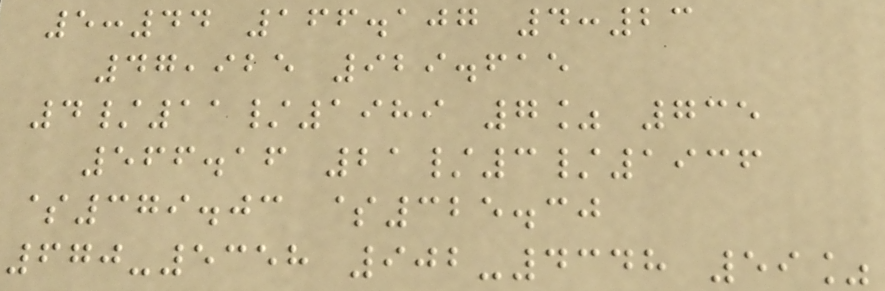5:44 166.107 4:23
47,925 929.615
4/11/1989 7% 735
566.16 21/3/1936
$379.03 $325.30
670-5358 902-4348 59%
